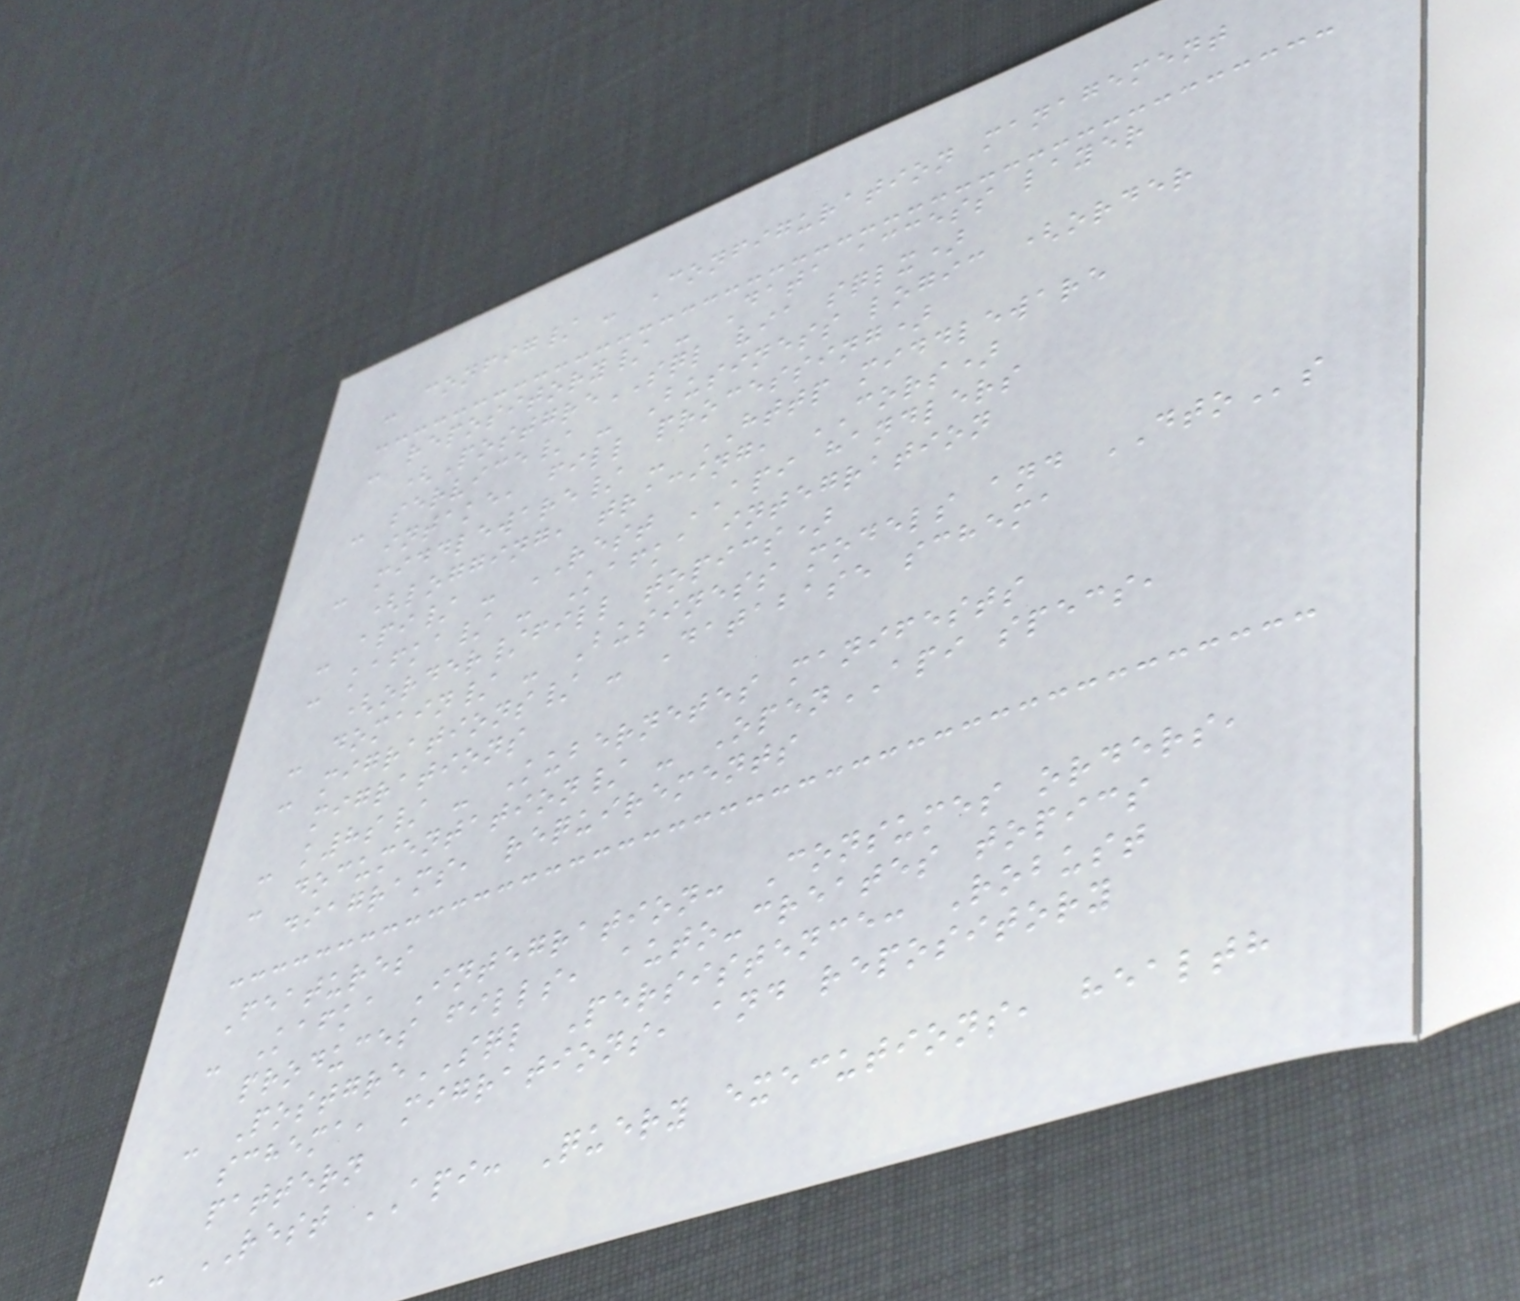- config/ - Configuration management
- repository/ - Data access layer
(PostgreSQL via sqlx)
- service/ - Business logic (order
intake, fill processing)
- middleware/ - HTTP middleware
(logging, tracing, CORS)
- api/ - REST API handlers
- kafka/ - Kafka integration
(order/fill topics)
- domain/ - Business models and DTOs
- migrations/ - Database schema
migrations
- k8s/ - Kubernetes manifests
- documentation/ - OpenAPI specs,
diagrams, requirements
Features
- Kafka Integration: Consumes orders,
produces fills, auto-creates topics
- PostgreSQL Persistence: Robust
schema, migrations, and repository
pattern
- REST API: Query executions, health
